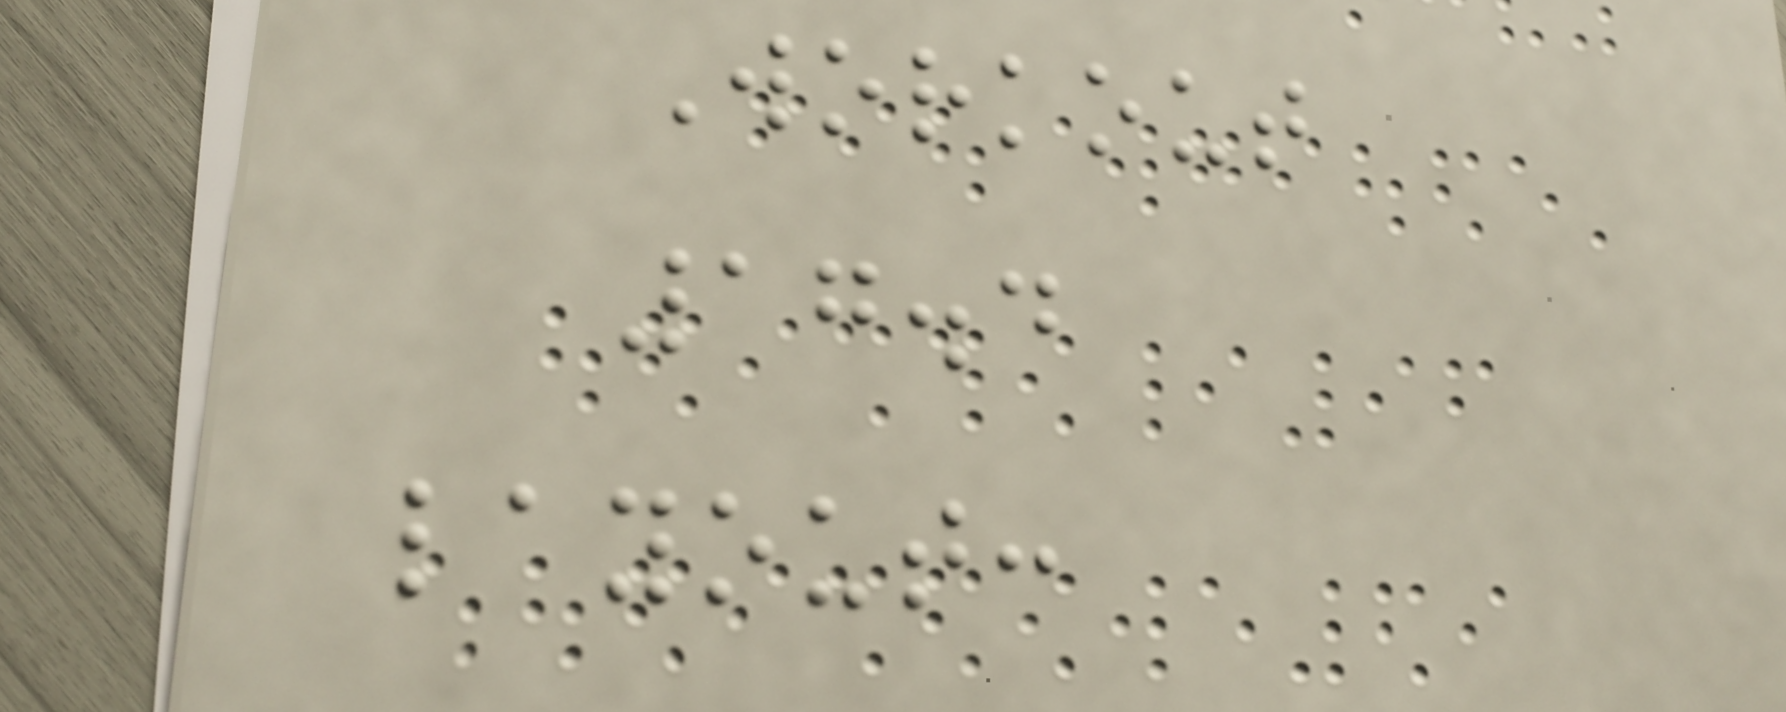Workout
17.4
layout:
